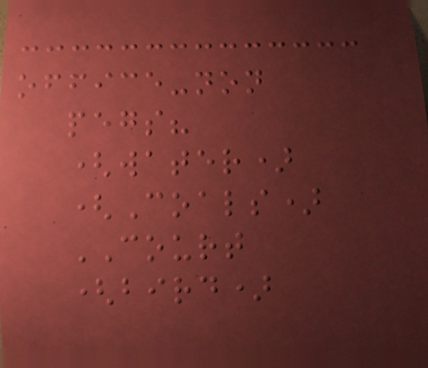office-non
pegs?
(water)
(Coals)
COURT
(bird)
